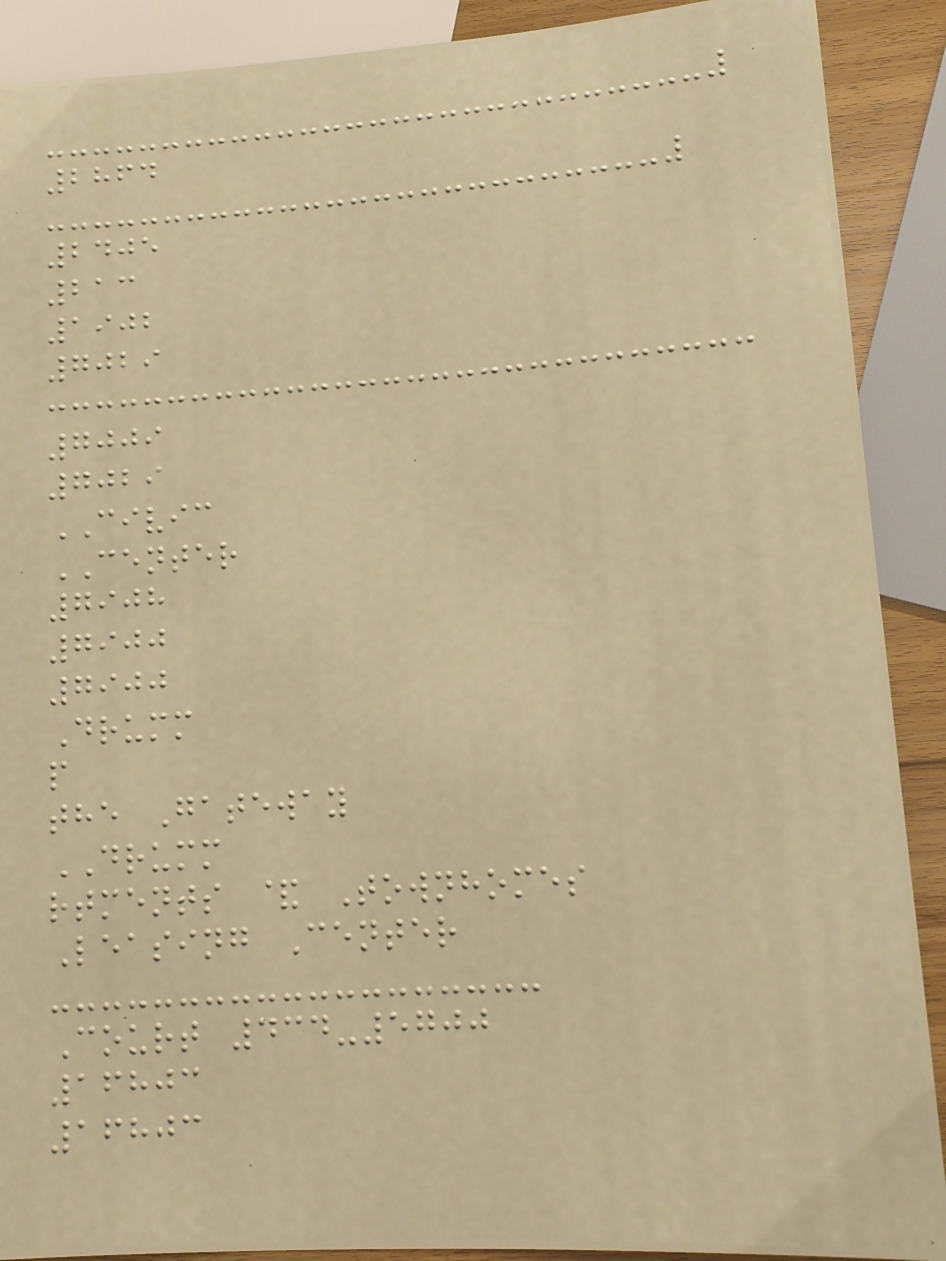2864
2405
213
1902
7029
7009
7029
CIVIC
CENTER
7908
7900
7900
Drumm
p
the Gateway
DRUMM
rtments & Townhomes
Leasing Center
Court 434-5700
16803
16803
